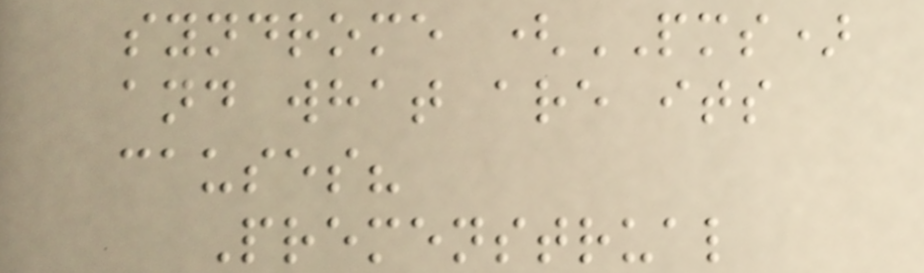syndrome (PMS)
and what are its
causes?
Premenstrual
